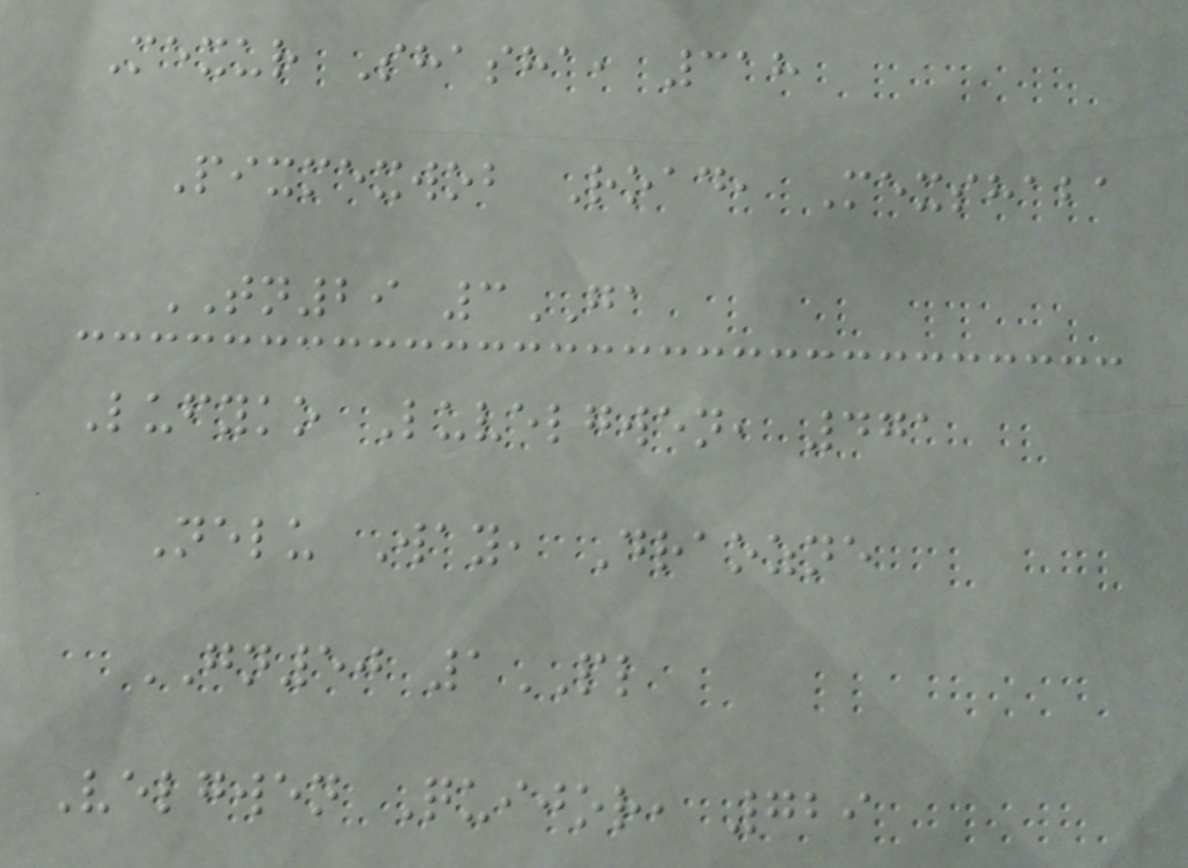Mexur Shasha, 318
Pixmexwob Road, Mexshaba
TN29 3GA
Lufyko Luvelgwen, 471
Nelu Way, Draozne
GN50 1PL
Velgwen Quijor, 729
